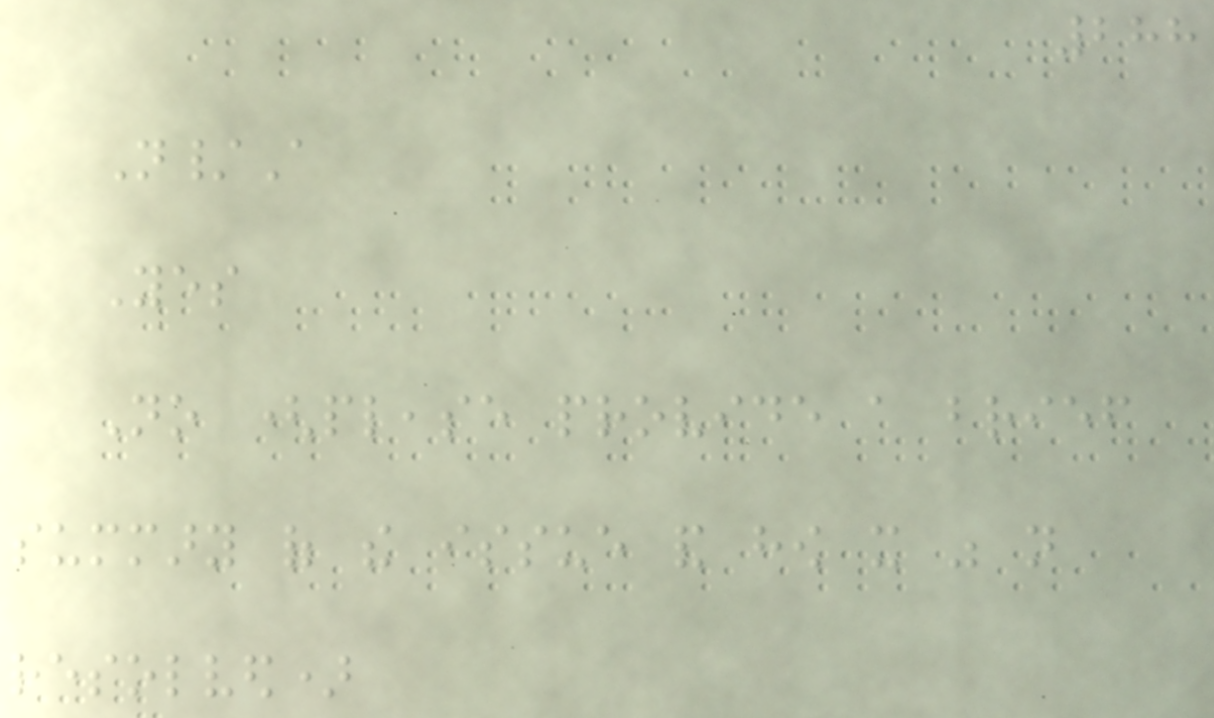288
N/A
Yes
No (please provide a brief
summary of the issue and how it was not
resolved)
